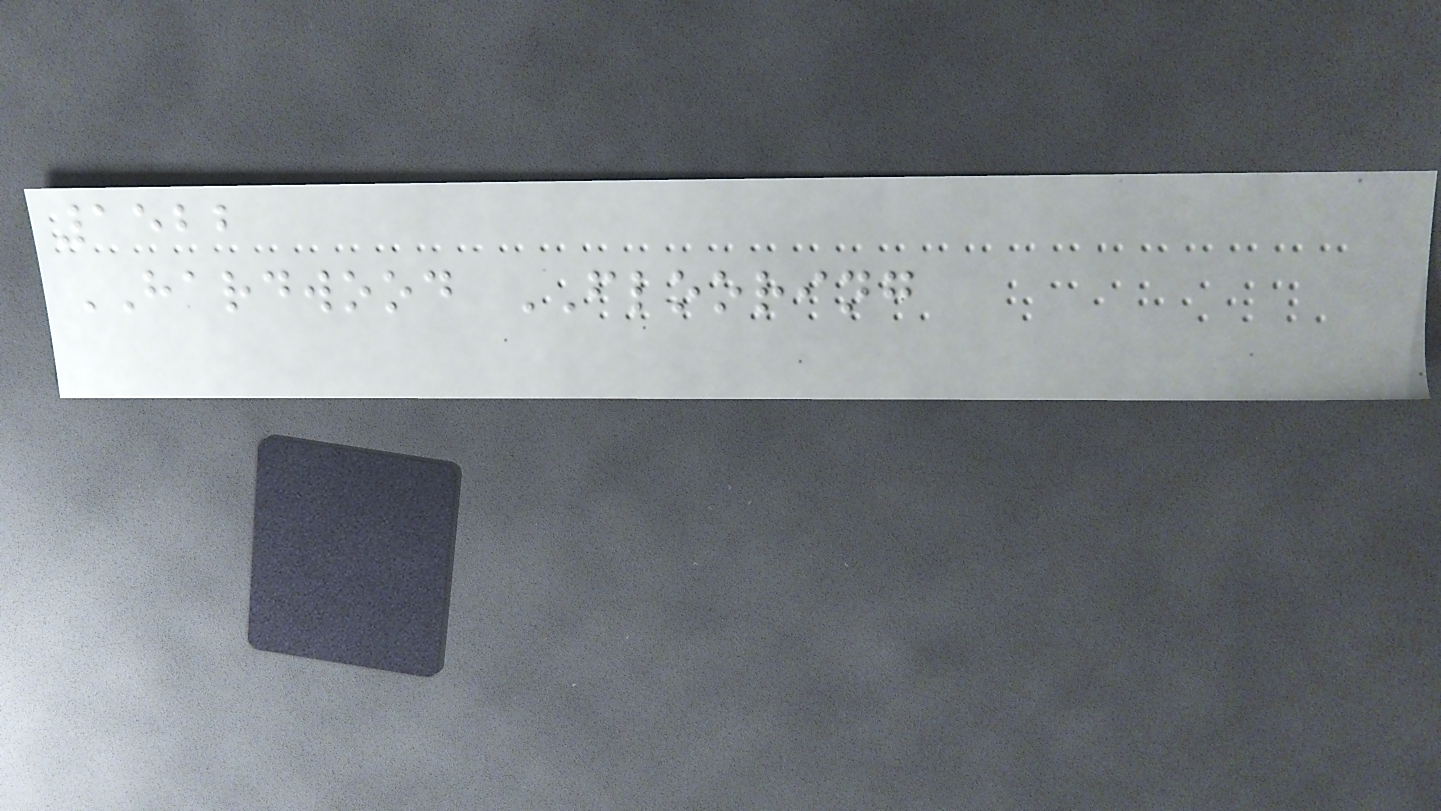1522
HARDWOOD FLOORING
